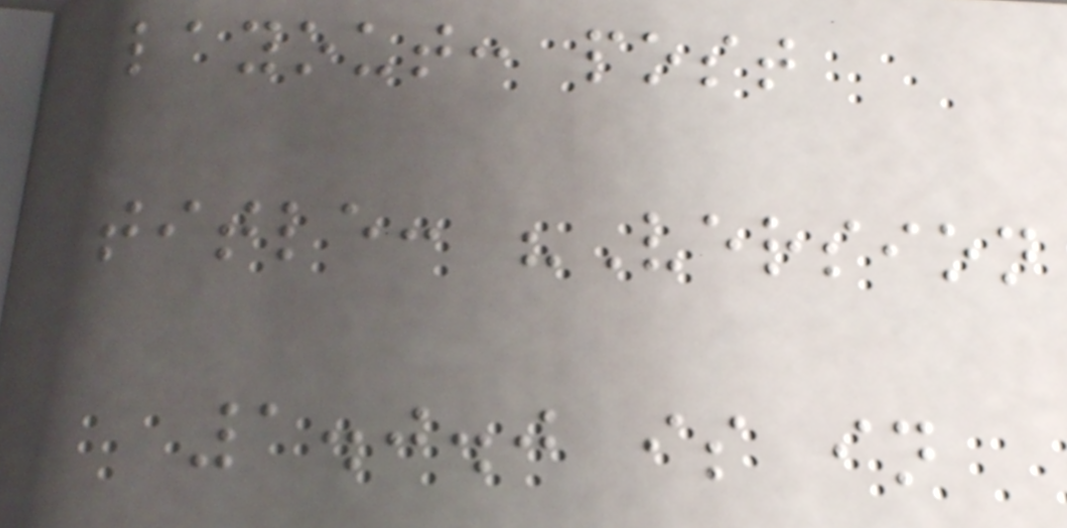layout: post
title: "Version
1.0.0 is in
